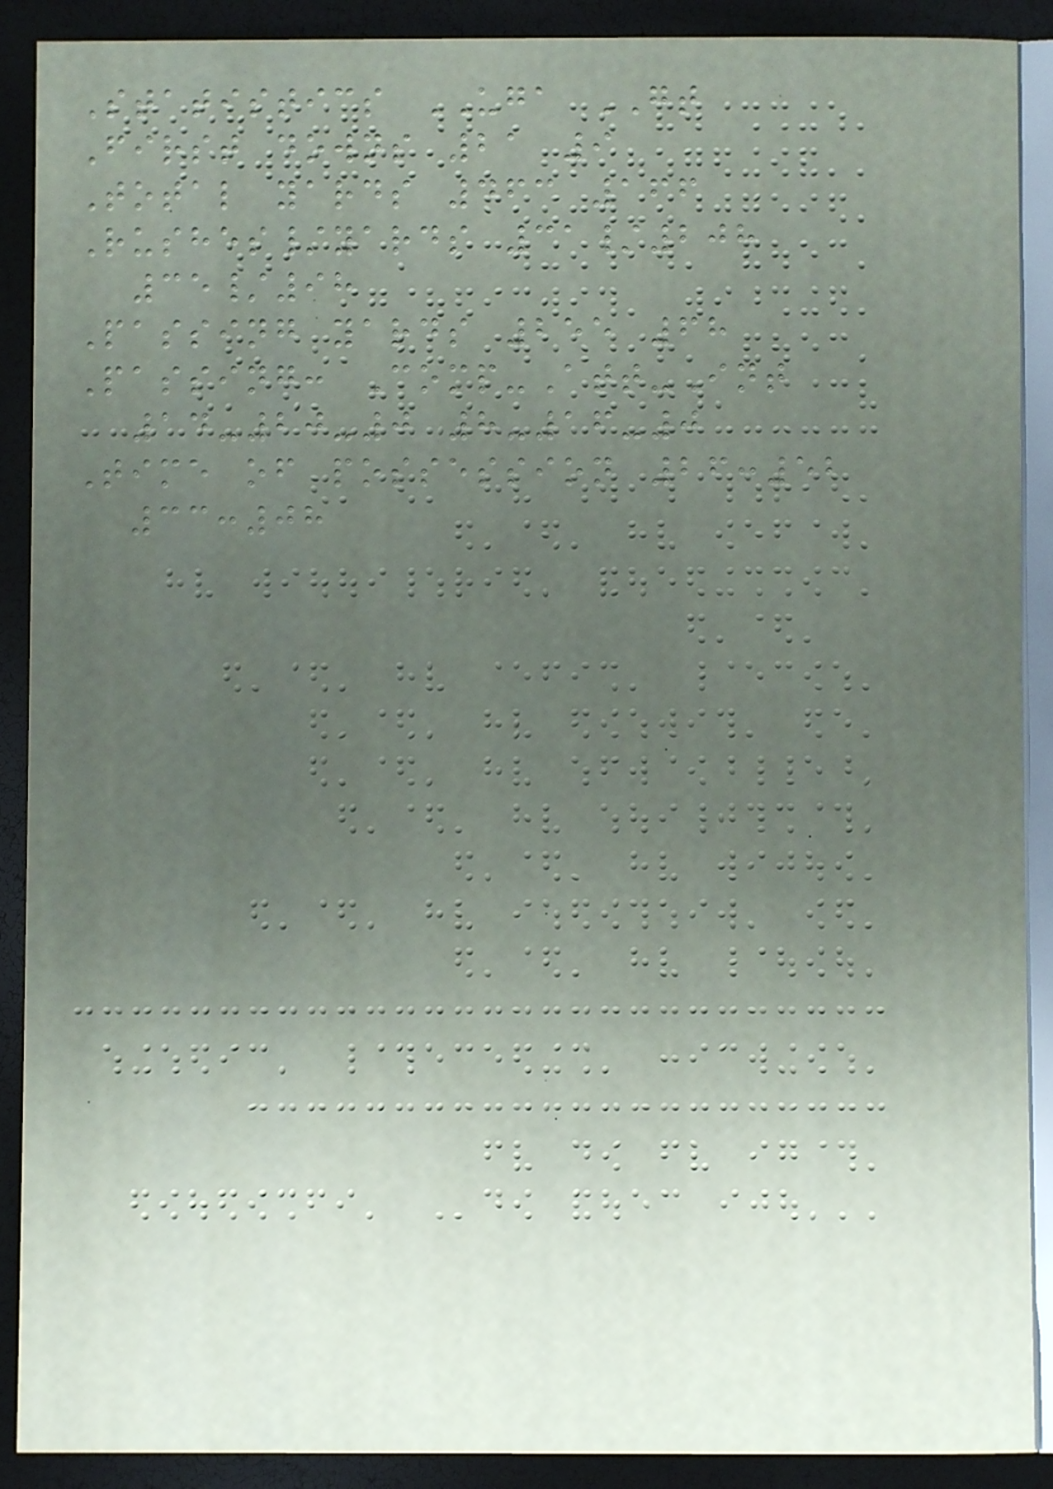Statistics UGA GT
First downs 21 9
Total yards 463 166
Rushes/yards 31/208
35/98
Passing yards 255 68
Passing: Comp-Att-Int
14-20-0 8-16-0
Time of possession 26:52
33:08
